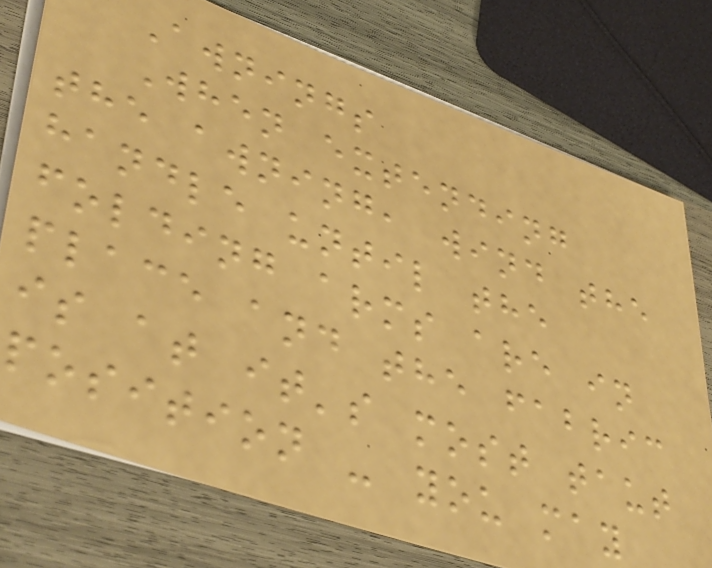Awnings
When extending
the awning, wind the
handle until the
folding arms are in
place and the fabric
is at it's most taut
position - you may
